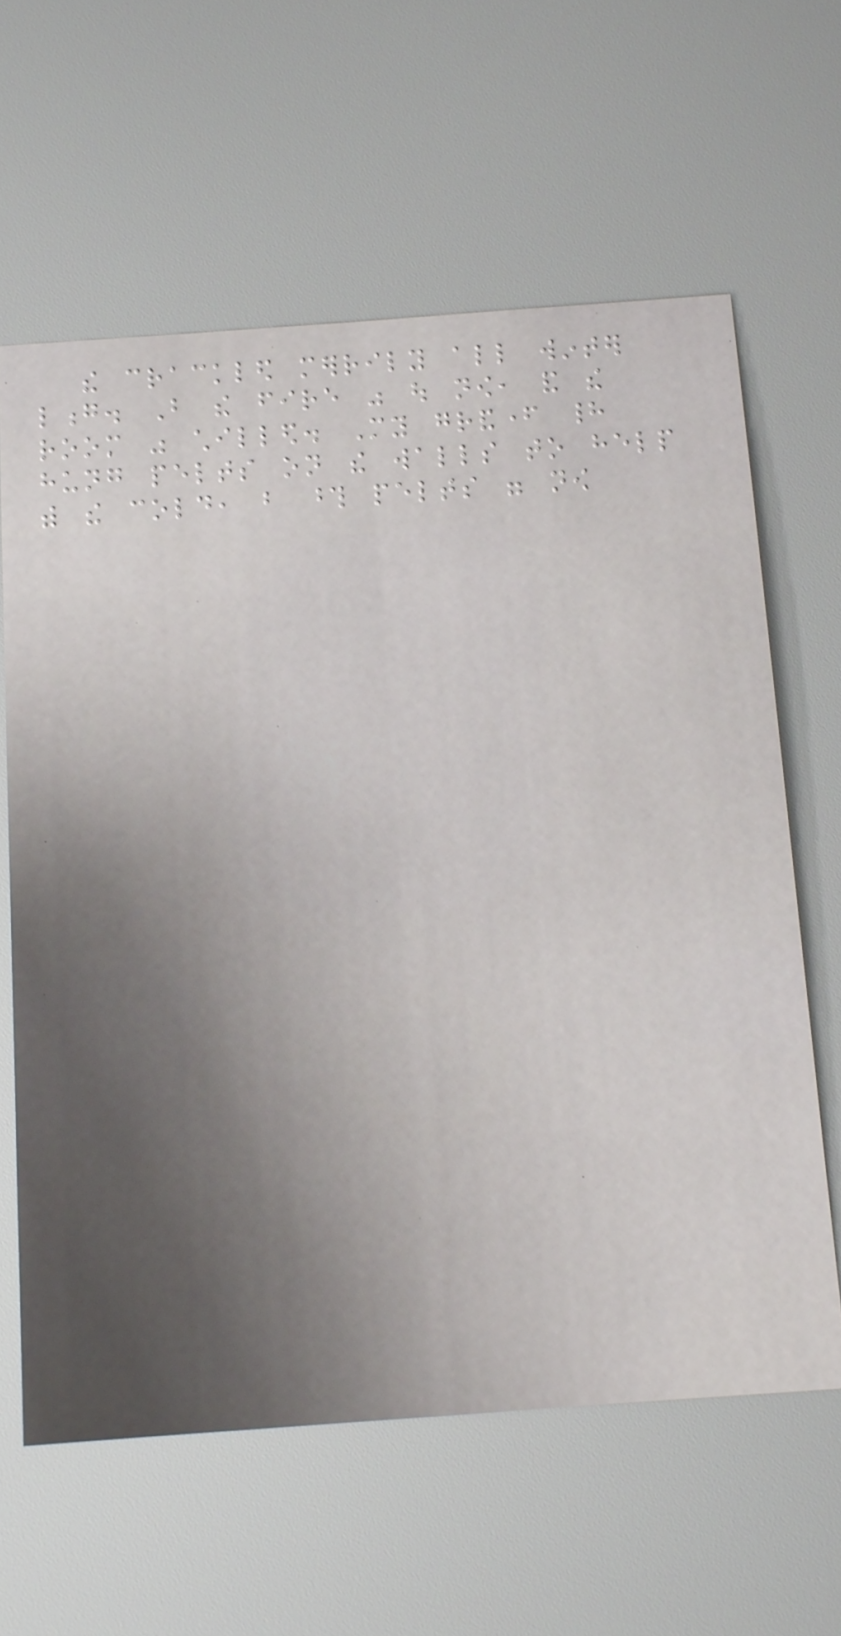the crackled merrily all winter
long. But the fire was out now, and the
room was chilled. My grandfather had
hung pelts on the walls to help
with the cold, but those pelts were now
